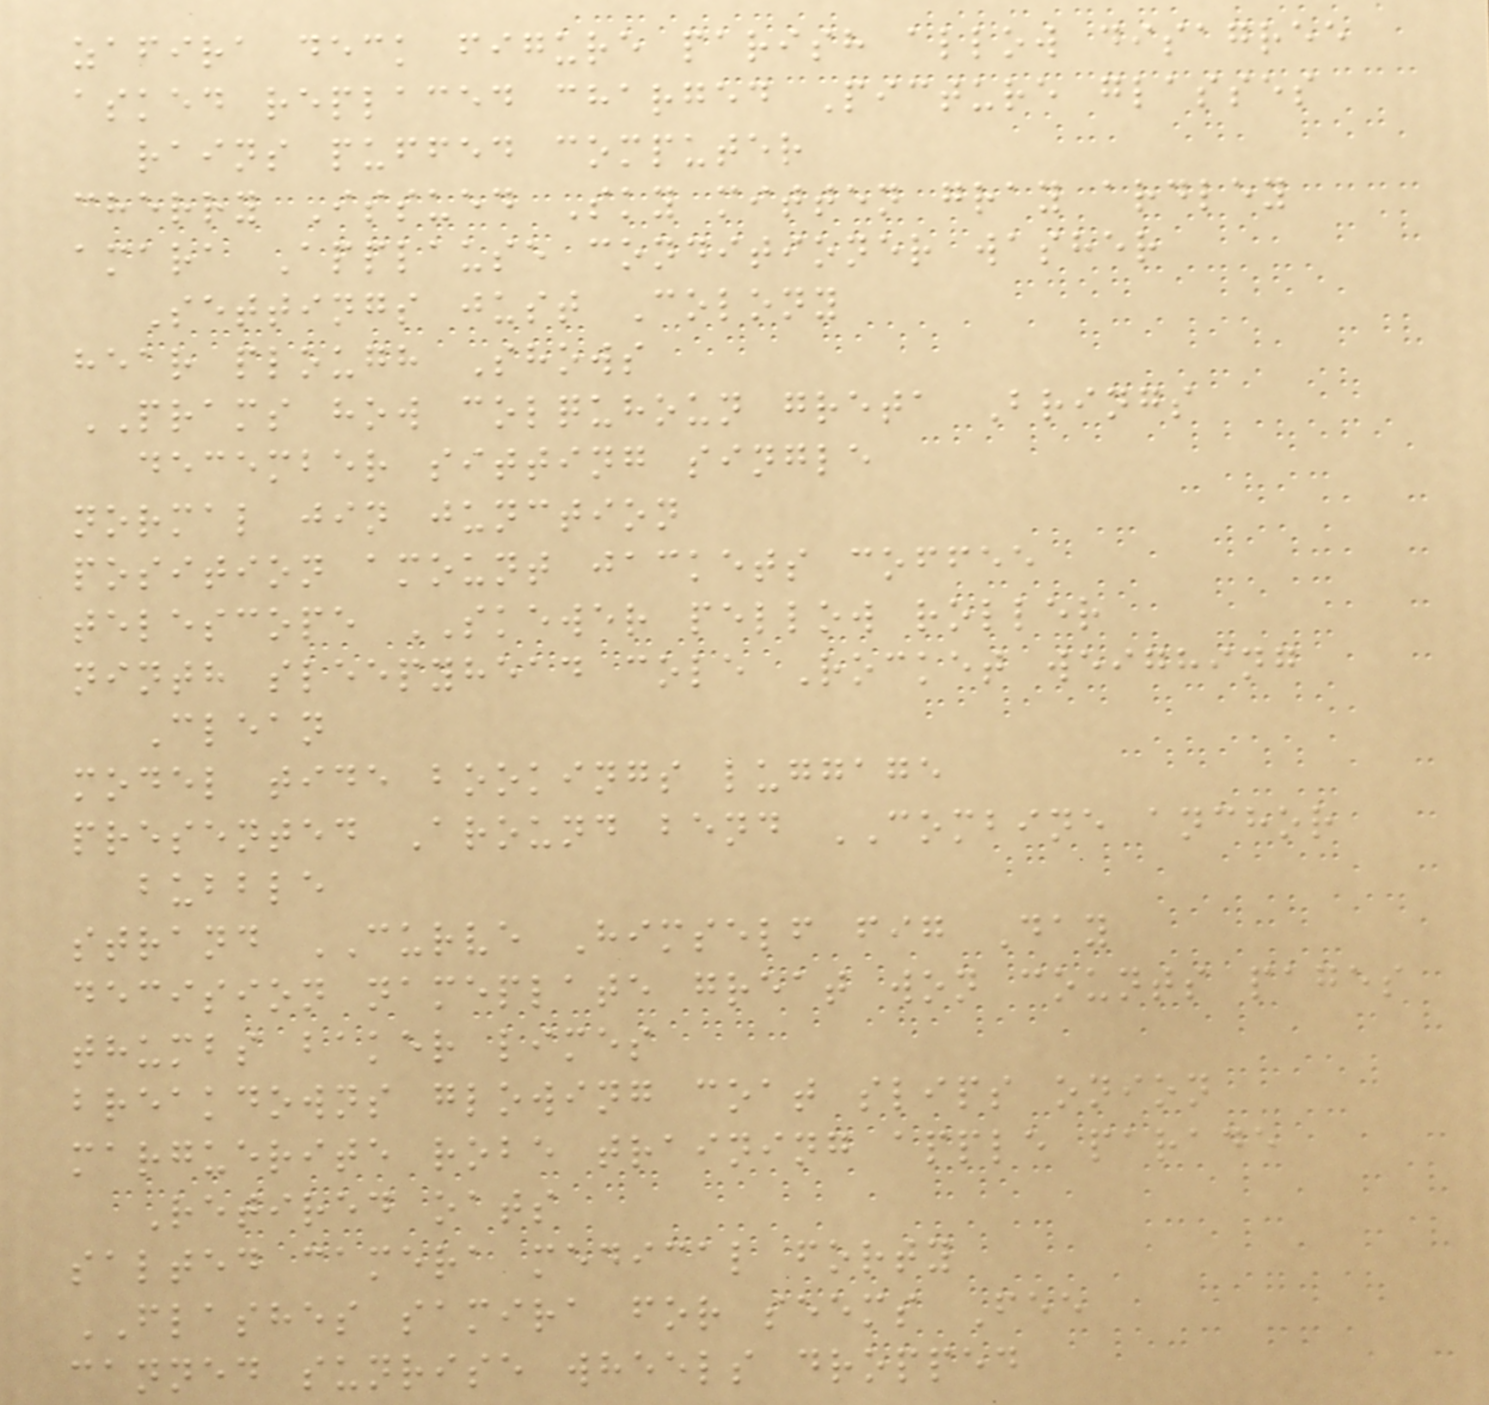zafira deck figure parish allow disagree
asked replaced charged Picture glasses
rains puffed computer
cherry Issued Sky mitten gray ardley
amara Applause conditioner washer
Settings just Colony
hear plough Shows
PRAMS how colquhoun greta Brings
december sitting single
normal jin junction
position amount jackets coffee
telescope SKEWER pellow roller
ninth sleepyhead cole Rocket weighing
Clean
model tide bookings luggage
presented Around bend COMBINE anchor
bubble
strand CURVE Himself fig Day
decision nameplate great won counts pages
thumbs baker limes
breakdowns glowing coat slips onion
marguerite robe training apple parade
Retired oats
salted camera medical forty
FLASHES samira for seems Fee
canned sunrise wheels dropped
